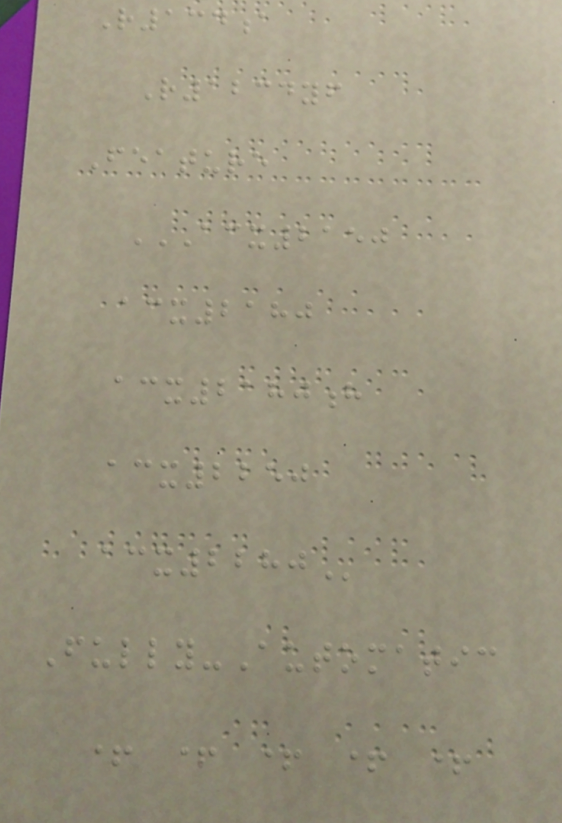R134a
R1234yf
Feature
ACX2150
ACX2180
ACX2180H
ACX2250
ACX2280
Fully-Automatic
+ + + + +
